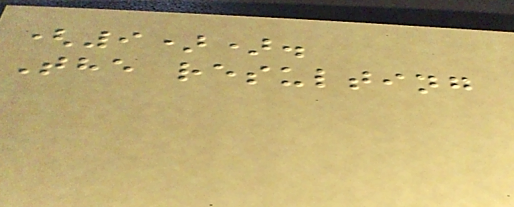(9)).
The resulting
